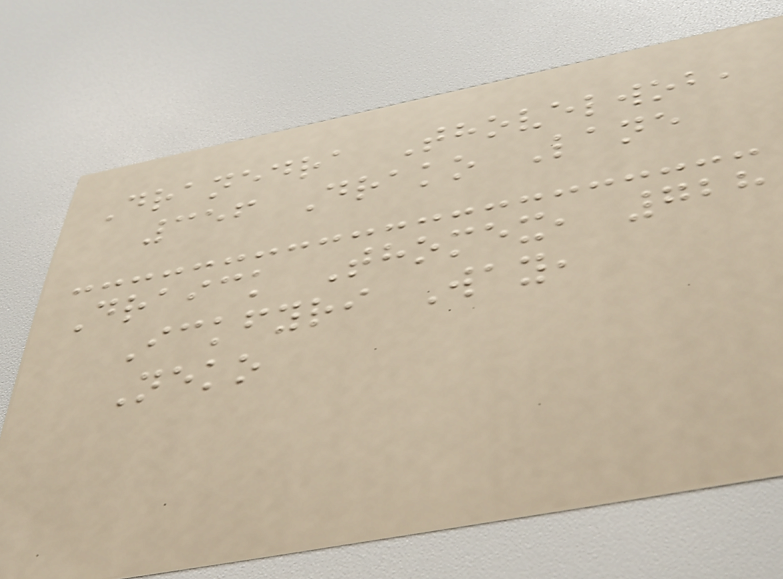Dranedra Thovelwob,
356 Drako Lane
Draick Thomex, 728
Ickfyri Way,
Neko
